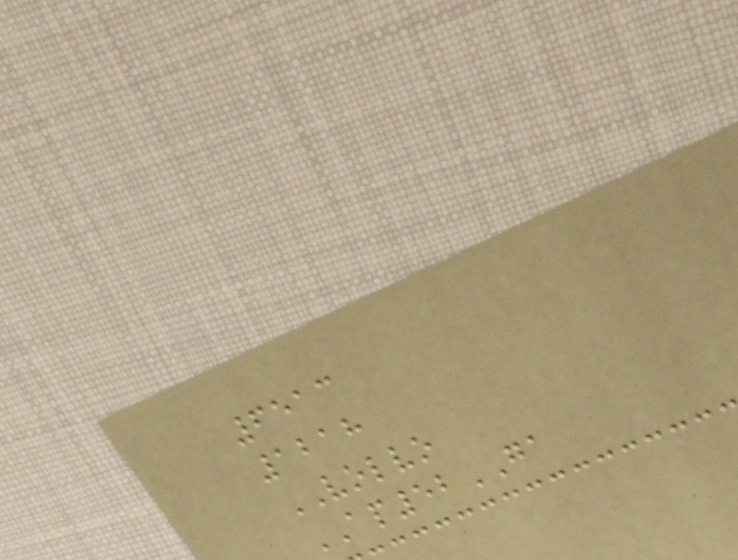6513
1218
VOLVO
AP52GA
